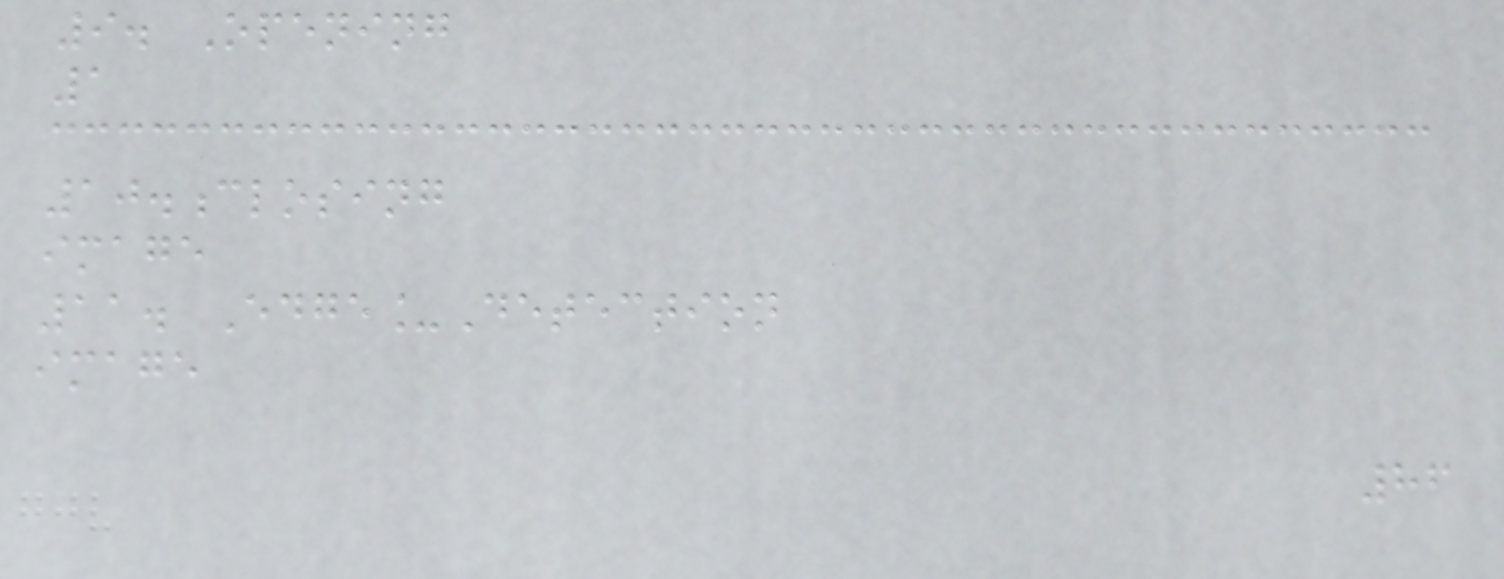9. Opening
1
10.closing
image
11. Edge_Detection
image
86
